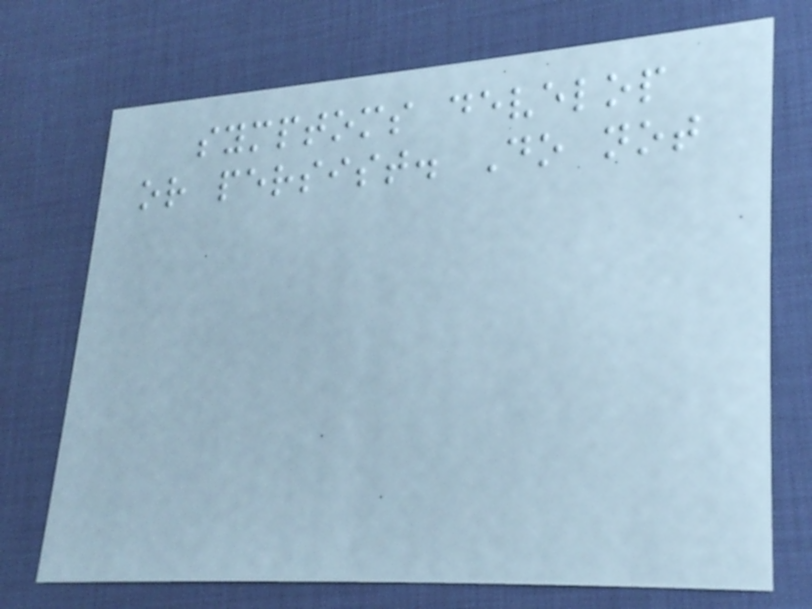symptoms develop
or persist. Do not
